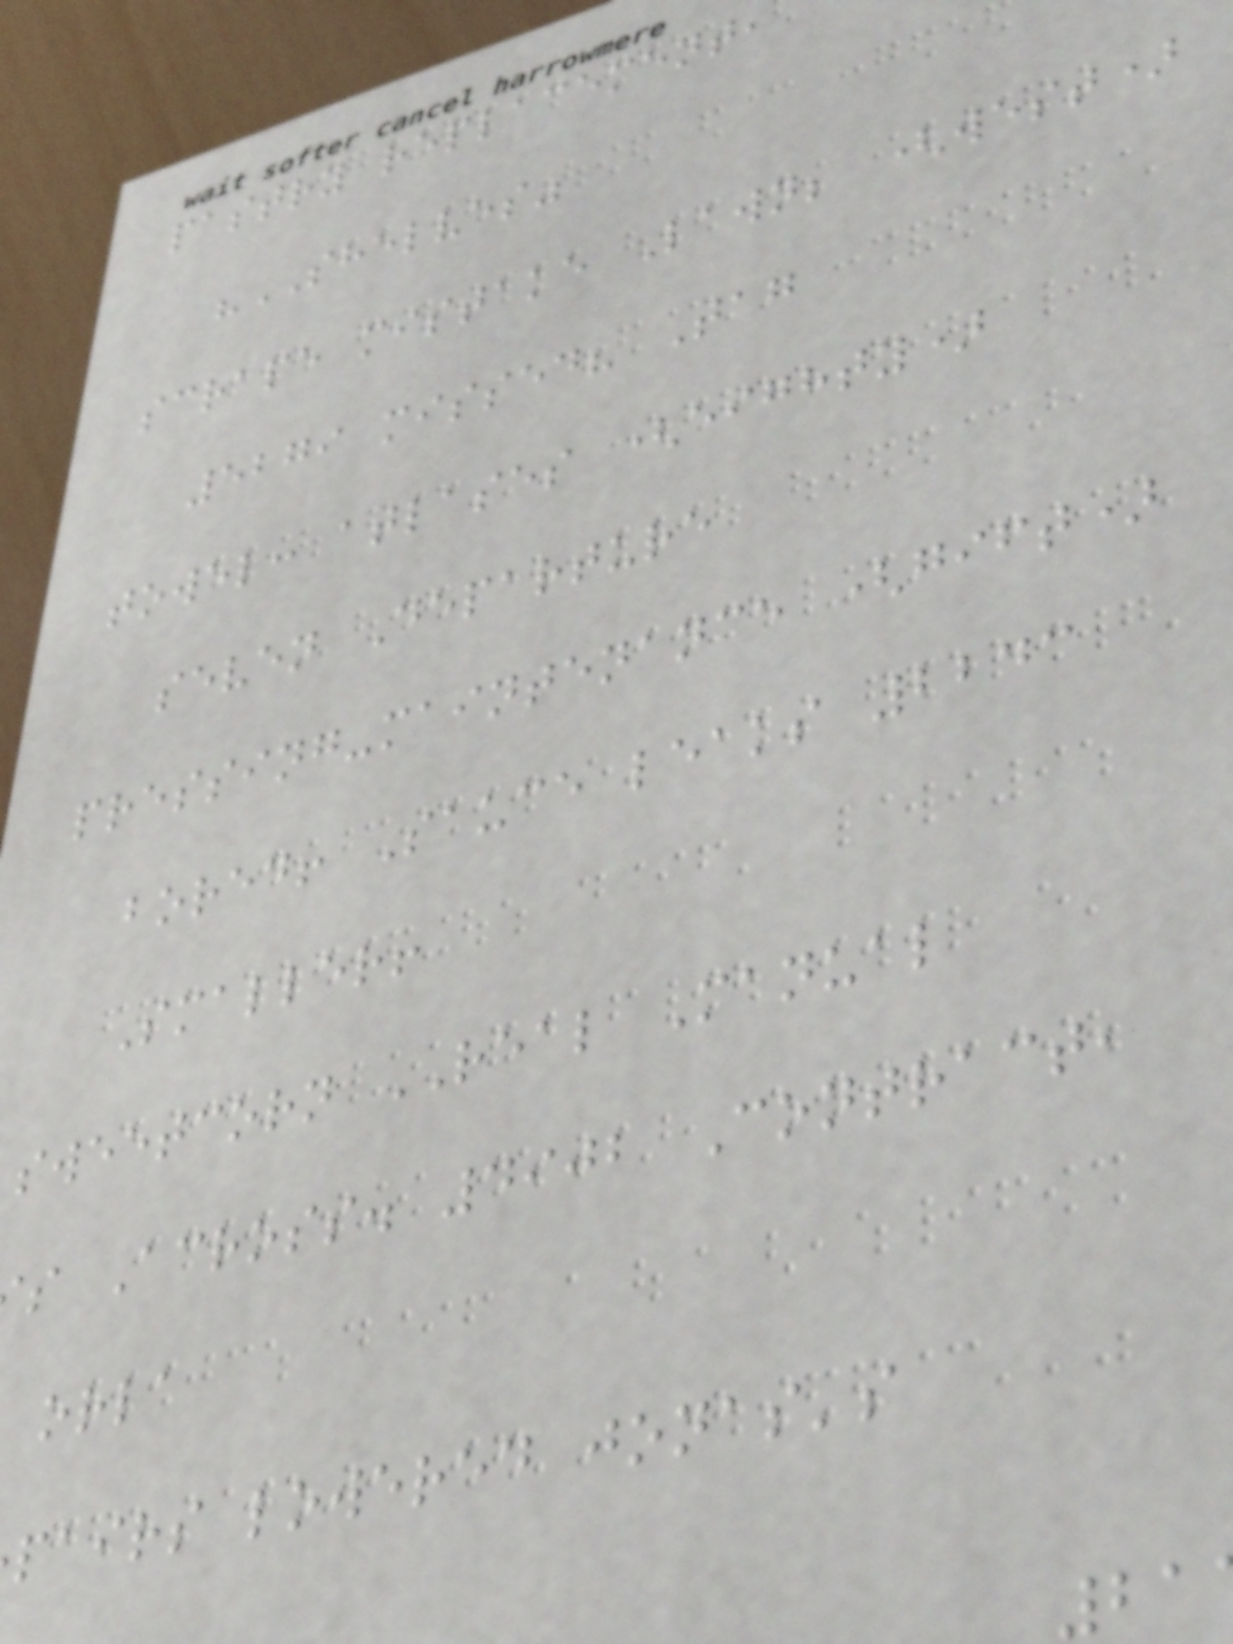pastry replacement,
"SHELVES"
scrape mistake Lawn; (west)
5279 missed? Tag
towel: atlases (eighty)
seven Departure
pressing-maintenance (gift)
bored! Sauce leaks 2243
Smaller!
sweetcorn REAL Manual
s Across. 4902 Contract,
orla
pairs lowered jonas's
